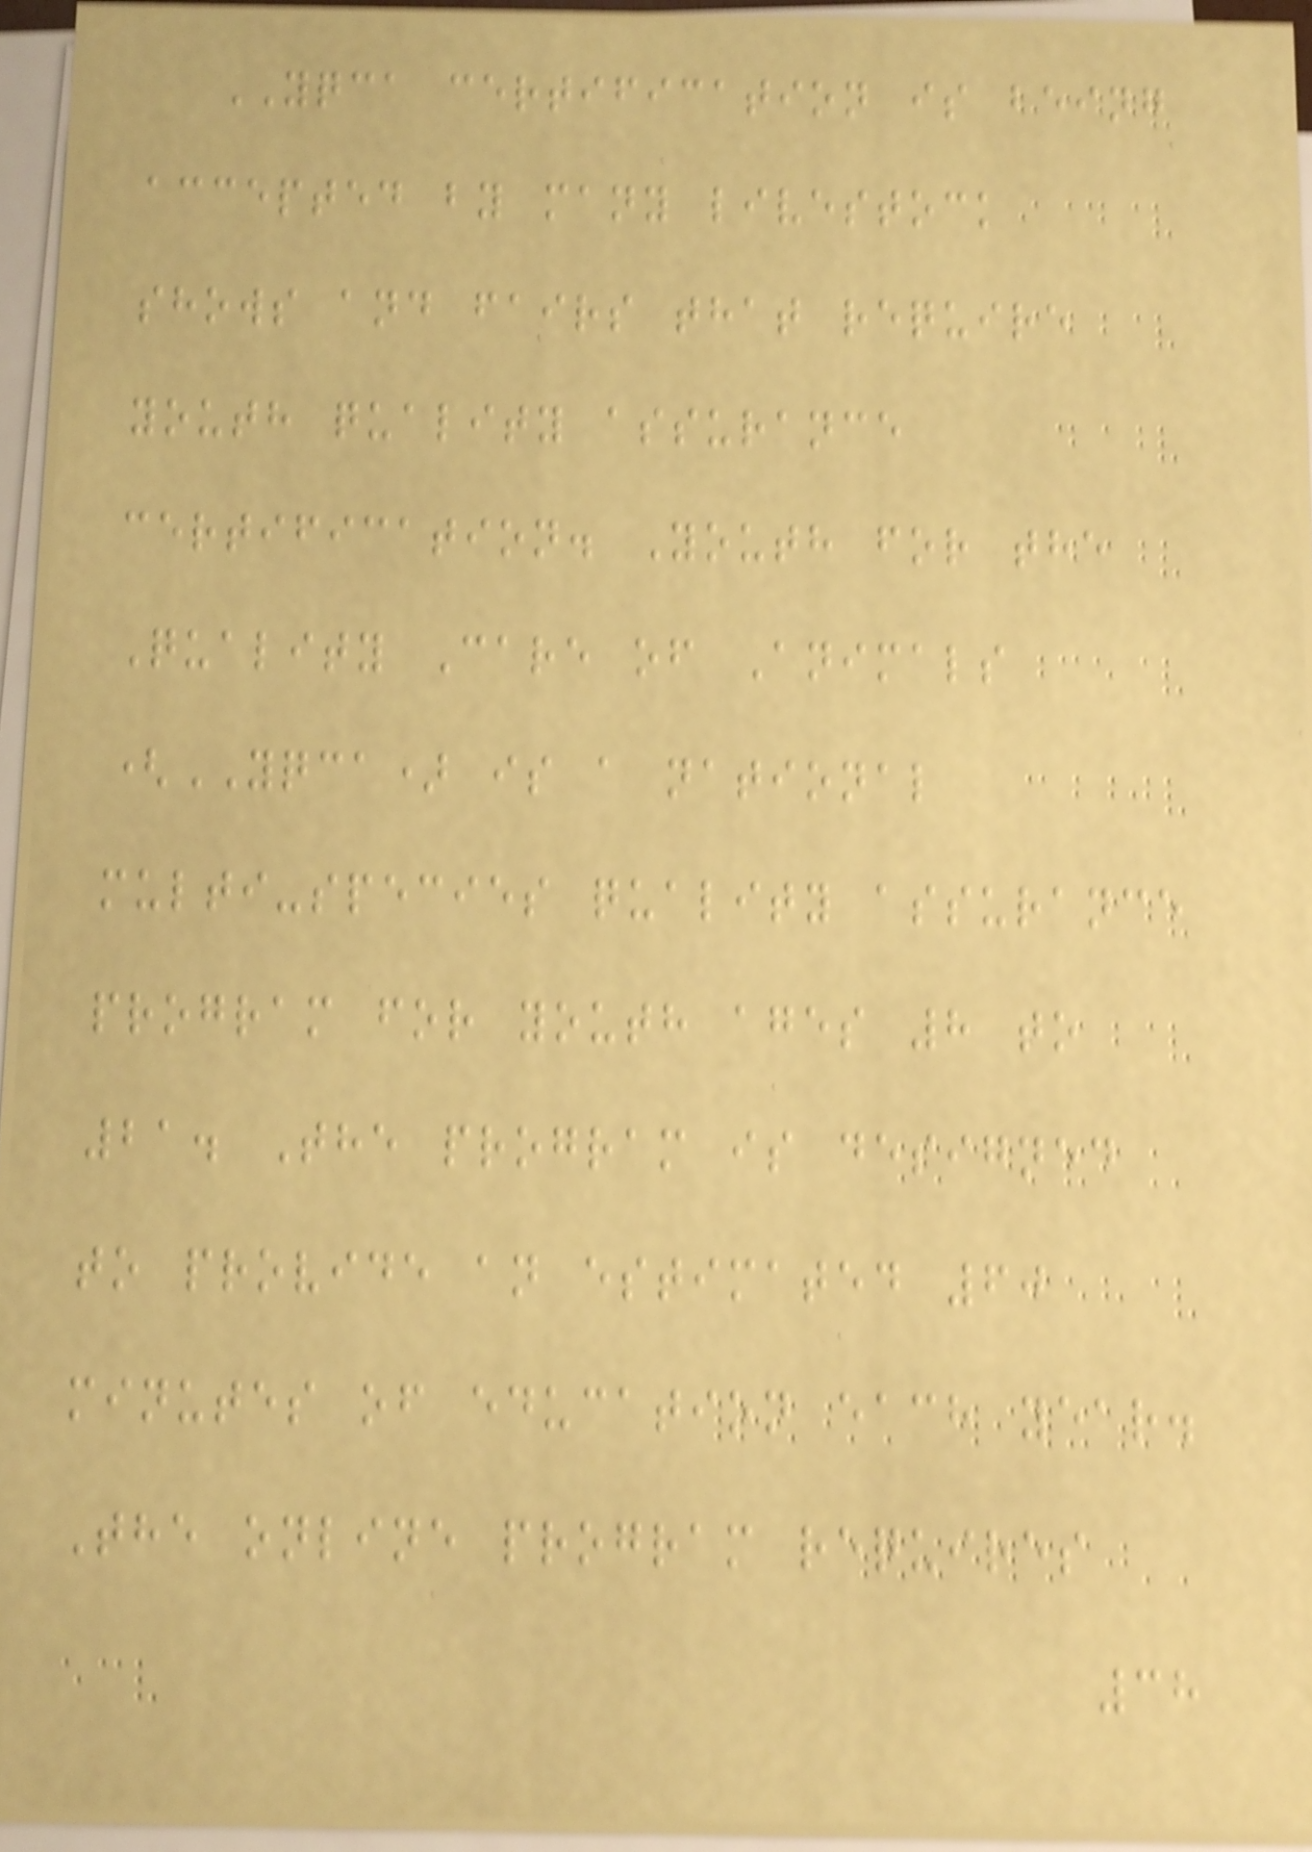YQCA certification is being
accepted by many livestock
shows and fairs that require
youth quality assurance
certification. Youth for the
Quality Care of Animals
(YQCA) is a national
multi-species quality assurance
program for youth ages 8 to
21. The program is designed
to provide an estimated 60
minutes of education each year.
The online program requires
38
